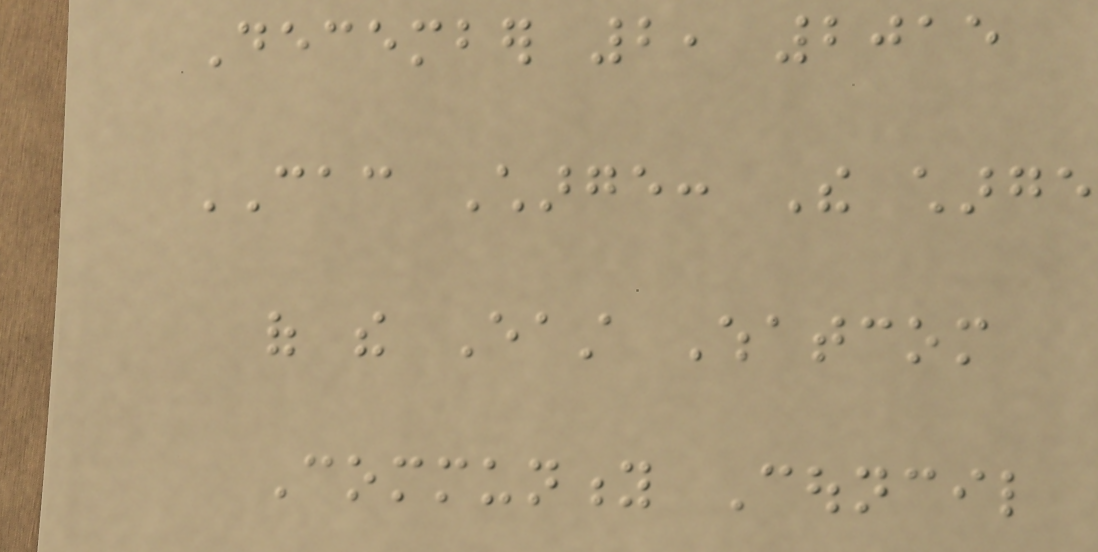December 2, 2015
CAC Charge: The charge
of the East Whatcom
Community Council
